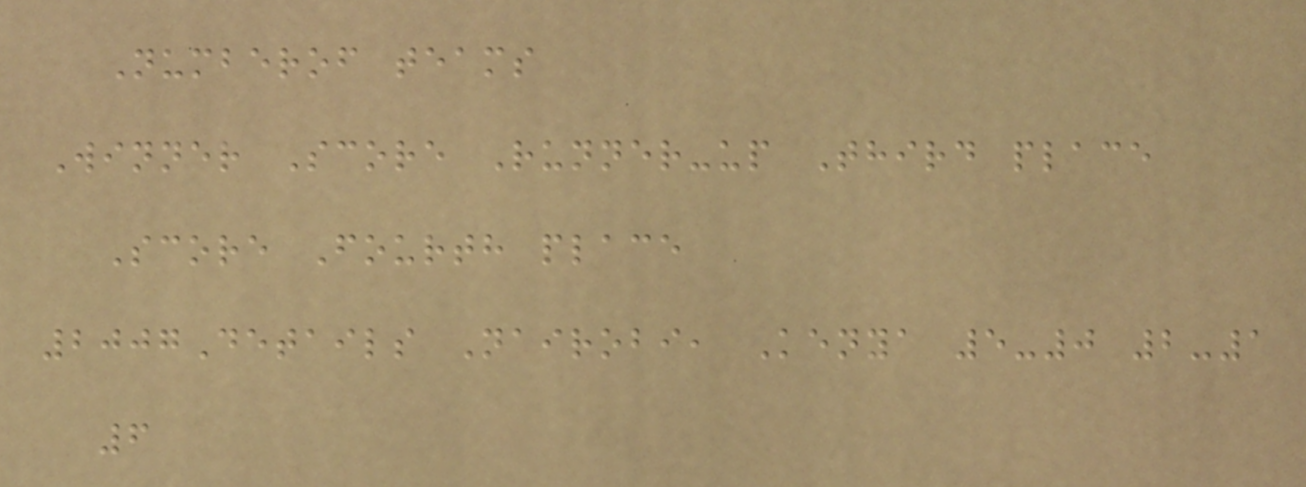Numberof teams
Winner Score Runner-up Third place
Score Fourth place
2007Details Nairobi, Kenya 5-0 2-1
6
